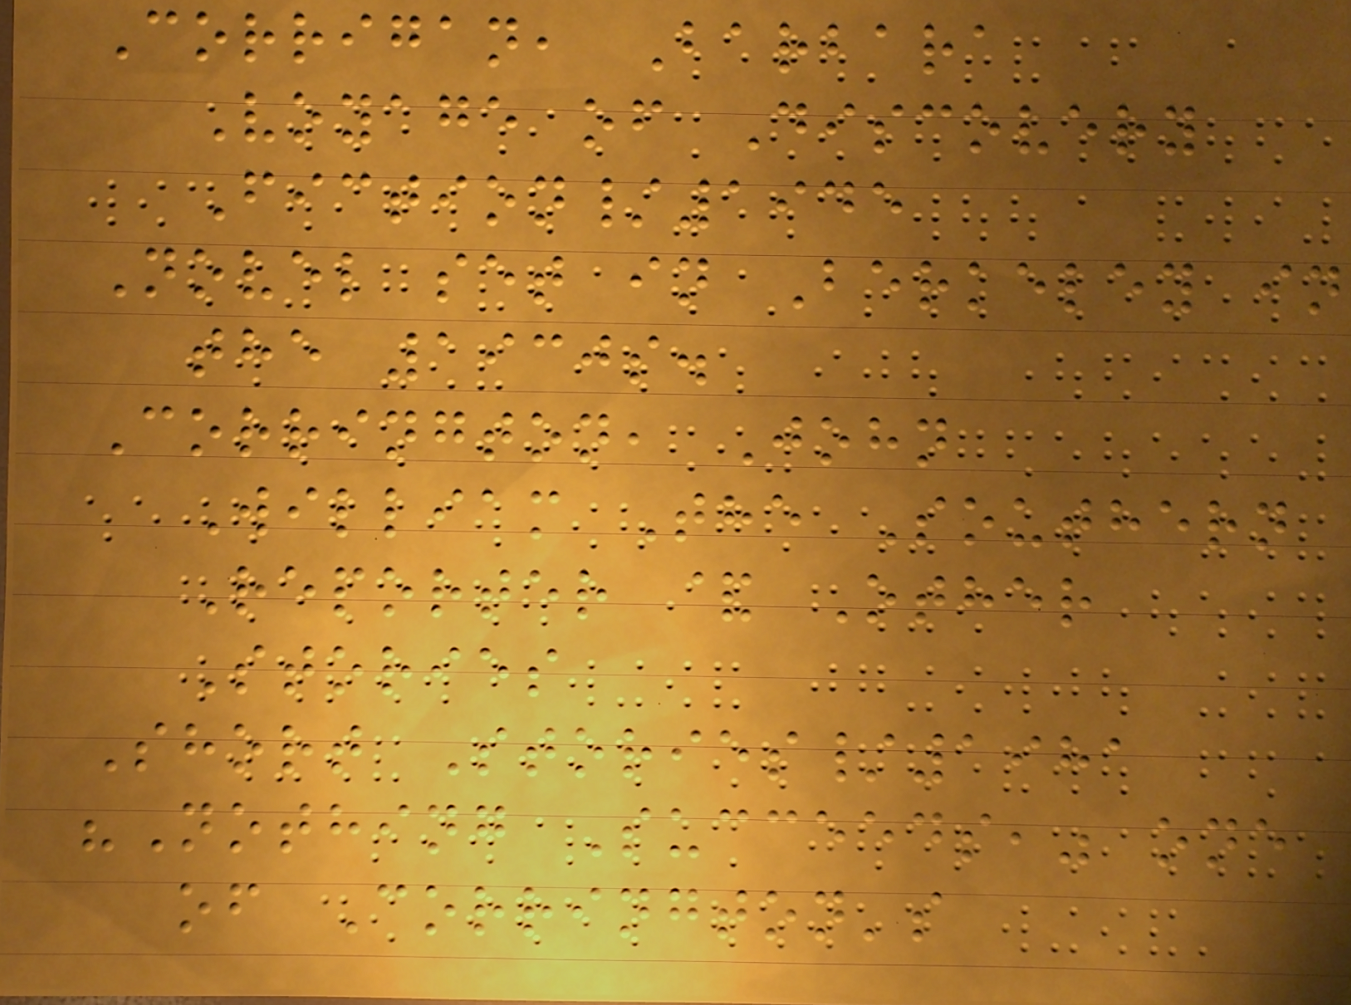Corrigan, Barbara
Voyage of Discovery
Fiction/1945
Novel set in Berkeley in
the 1930s.
Corrington, John
William The Southern
Reporter & Other
Stories
Short Stories/1981
"Nothing Succeeds," one
of Corrington's
